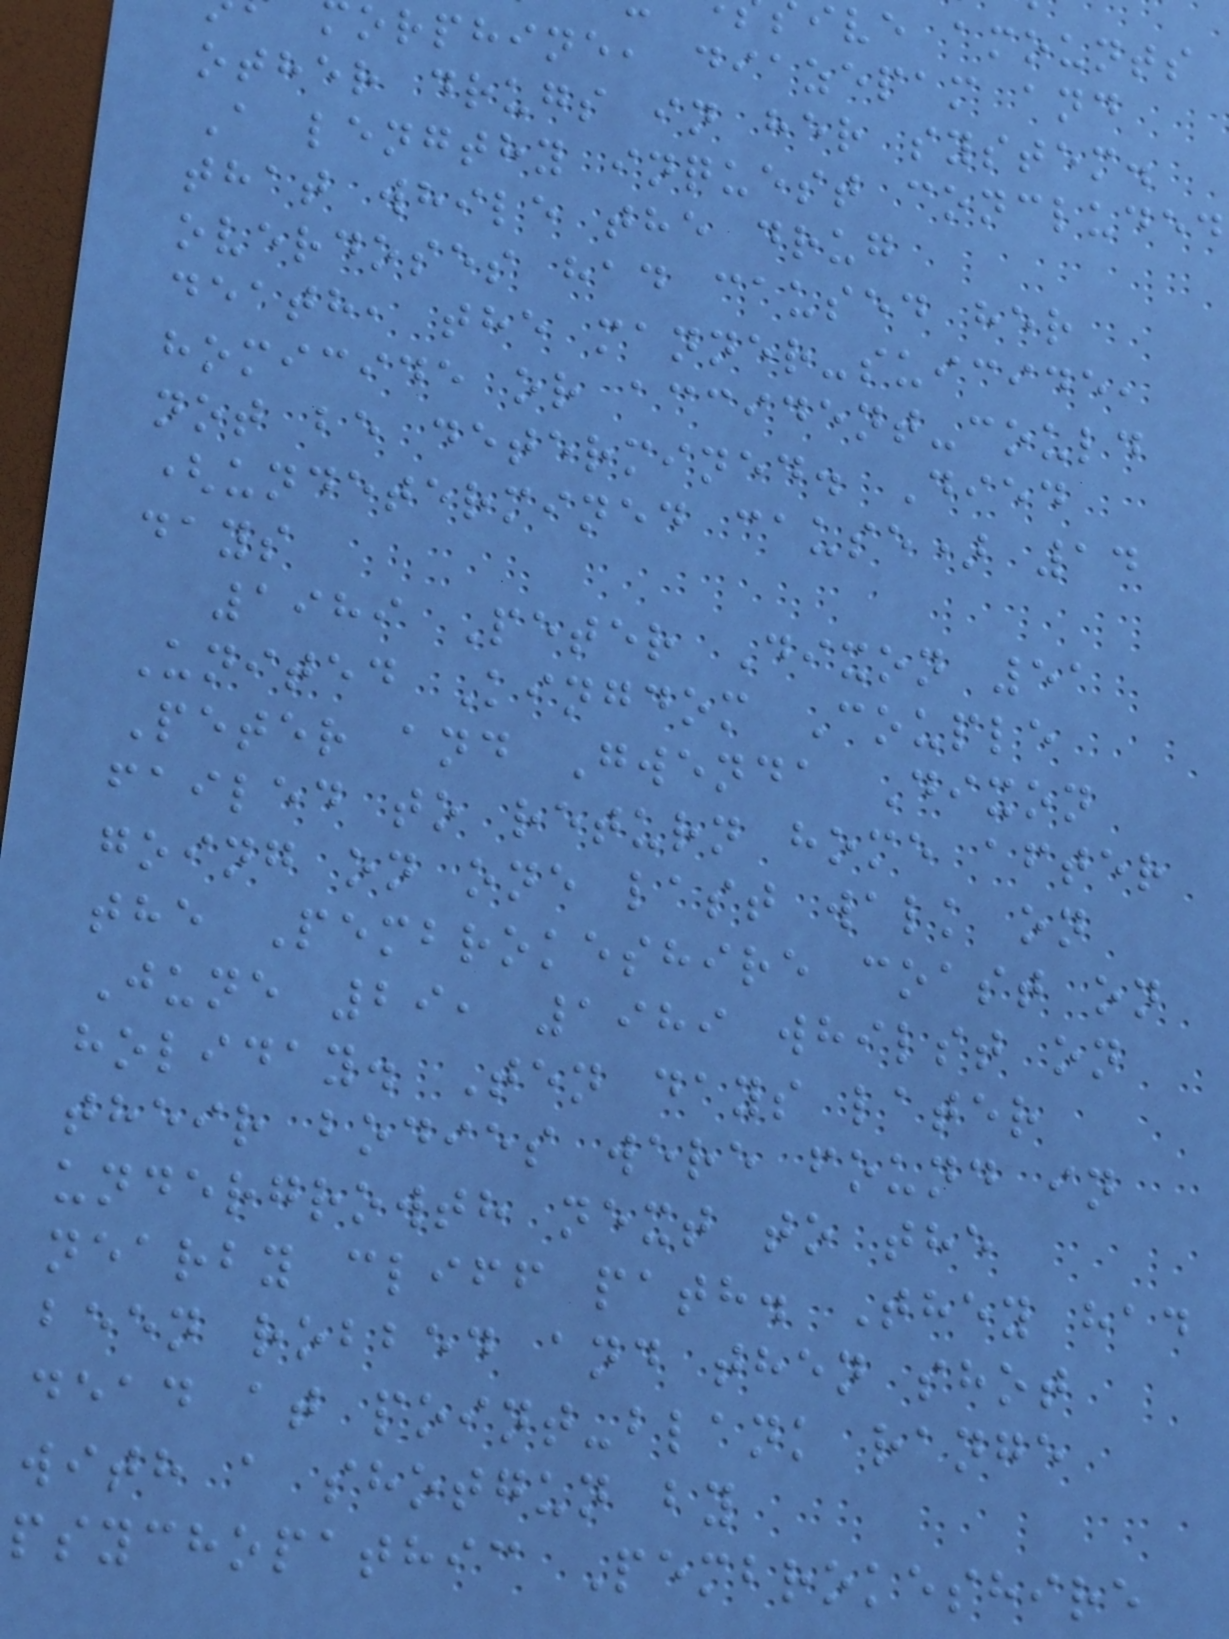ive amounts
orphine, diazepam and
other drugs in her system.
A lengthy inquest concluded
that while the drug
overdoses had caused her
death, the manner-suicide,
homicide or accident-could
not be determined. Died
(undetermined cause) 14
days
1989 Peter Dixon 51
United Kingdom Couple
Peter and Gwenda Dixon
failed to return home after
going on one last walk on
the Pembrokeshire coast on
June 29, 1989 whilst on
holiday. Ten days later
their bodies were found in
undergrowth next to the
nearby cliff path. They had
been robbed and then shot
dead at point-blank range
with a shotgun by
psychopathic Pembrokeshire
